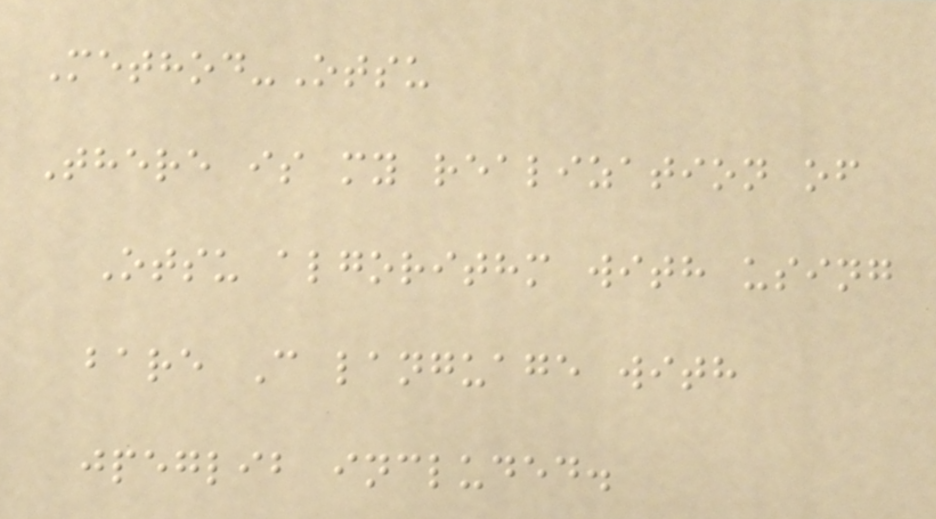Method-Otsu
There is my realization of
Otsu algorithm with using
bare C language with
jpeglib included.
